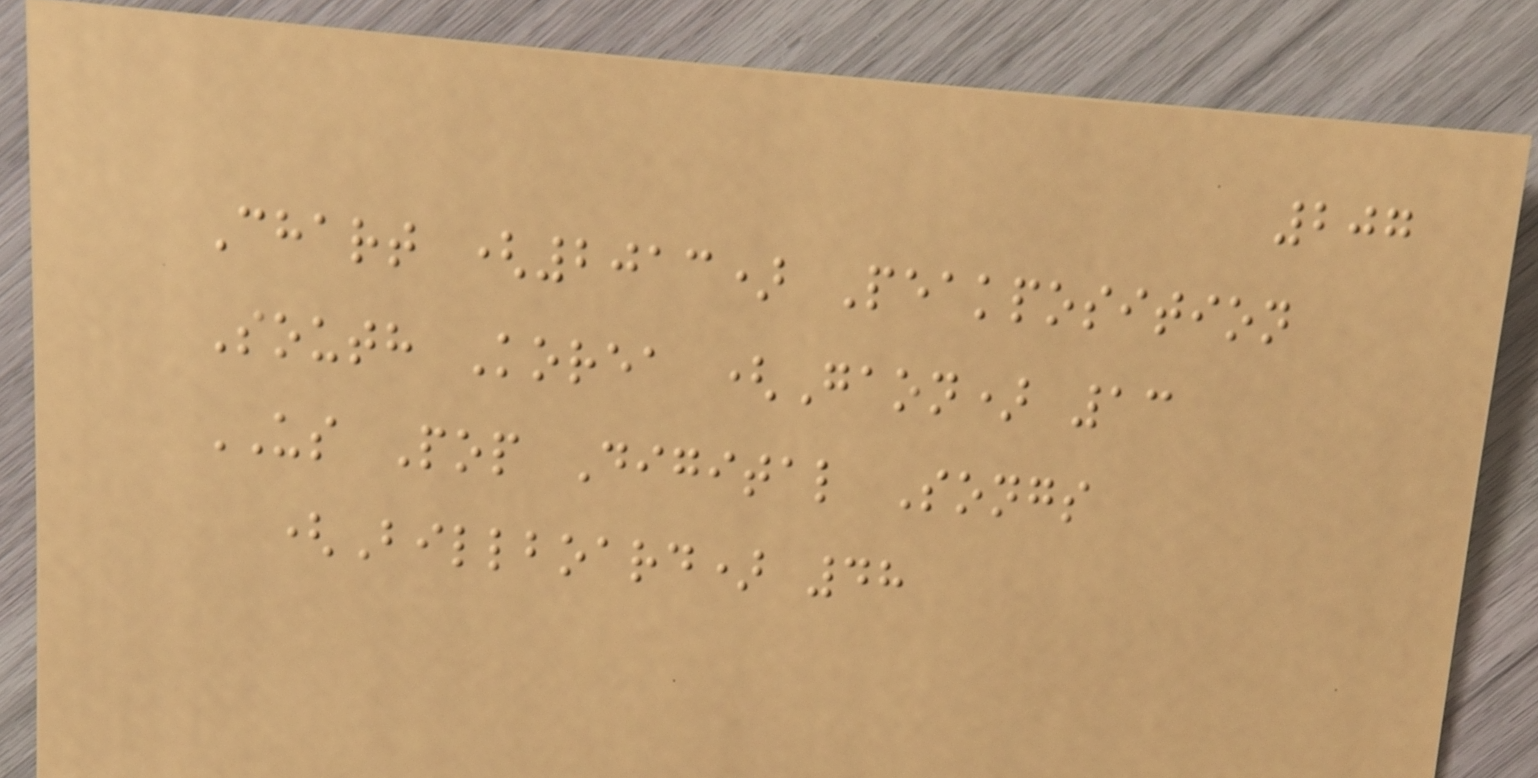207
Chart (2013) Peakposition
South Korea (Gaon) 13
US Pop Digital Songs
(Billboard) 48
